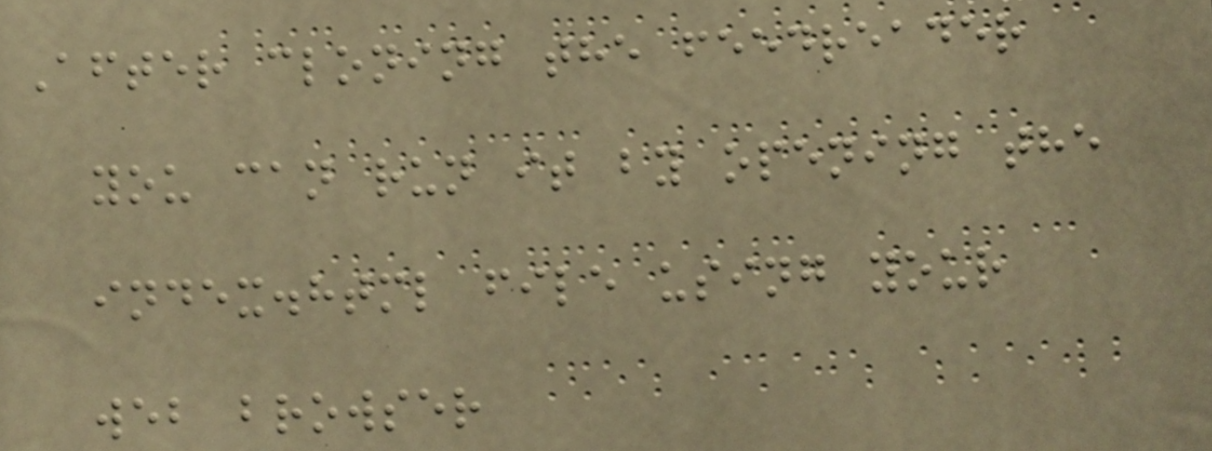After cloning the feedreader
you can run it by opening the
index.html file using your
web browser
